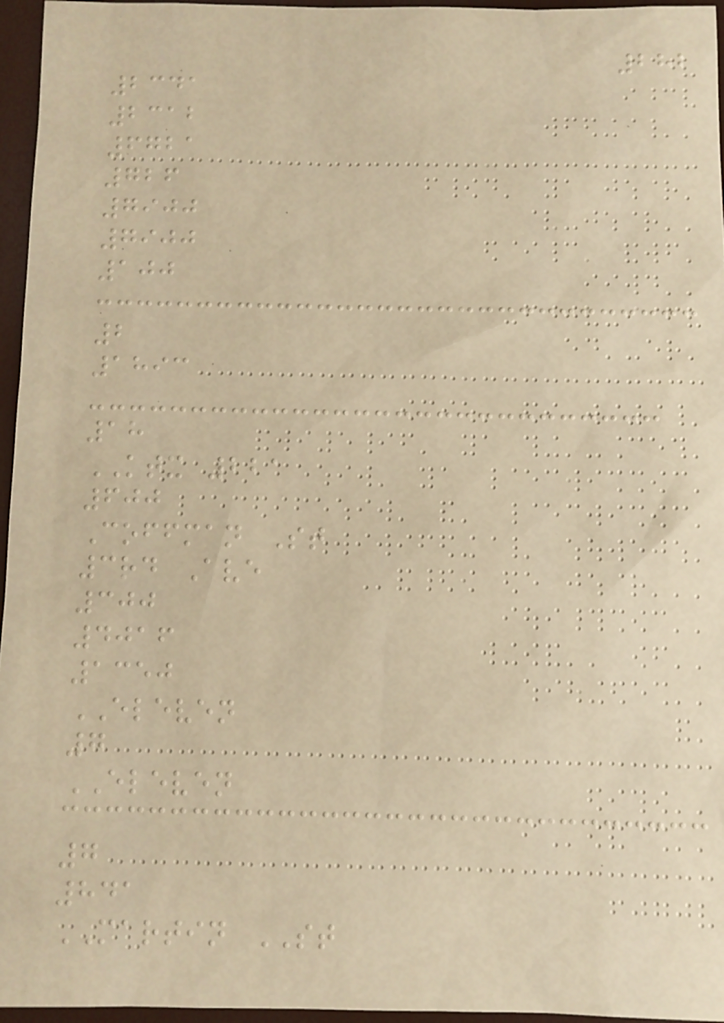282
2341
2312
6721
726
7900
7900
100
2
1893
18
KTX 221
600
Coffman St
3rd Ave
300
4016
1350
ELEVEN
7
ELEVEN
7
841
MARTIN ST
